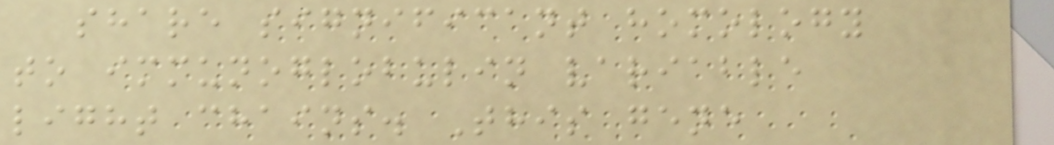share significant homology
to immunoglobulin variable
light chains. This gene
